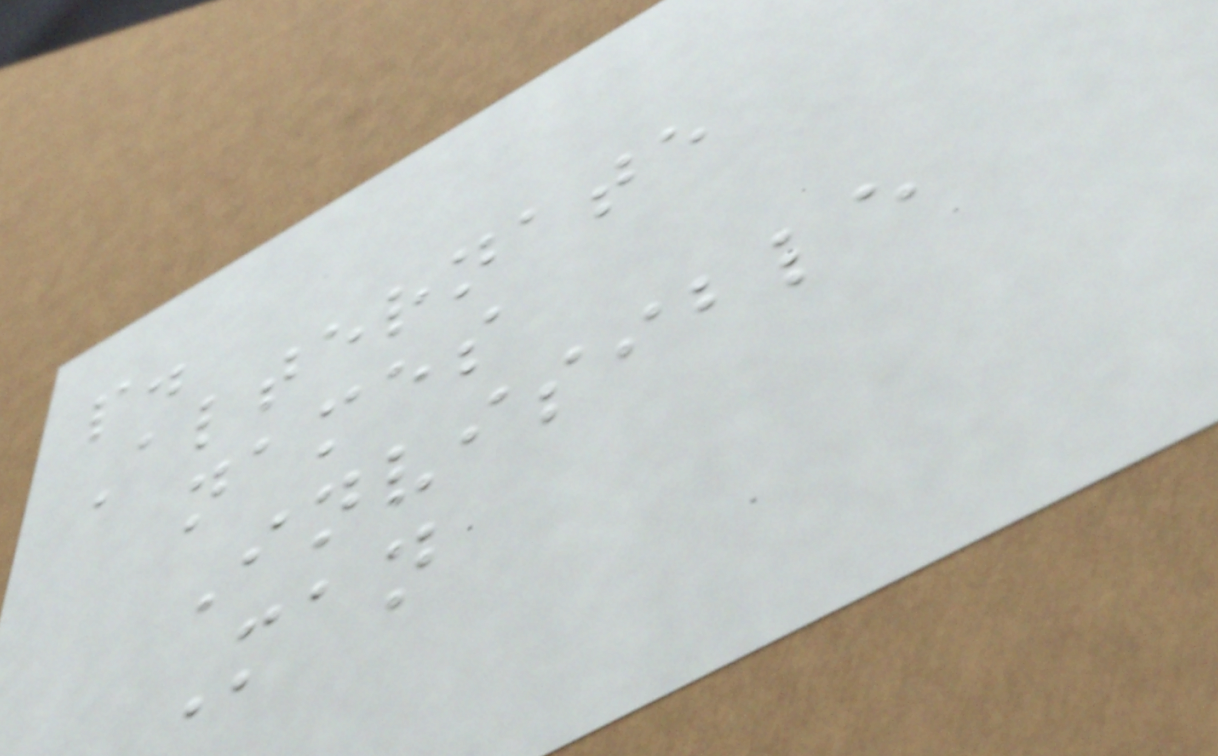p.
Alternate
names
Invisible
Man
